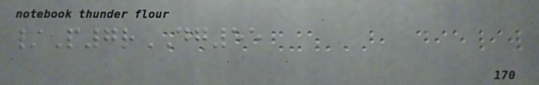/P7rDG55
